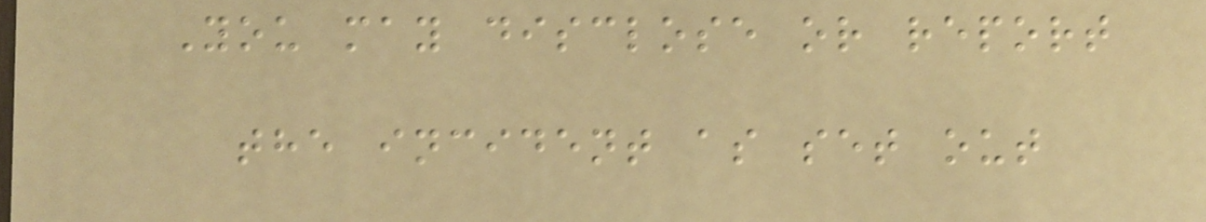You may disclose or report
the incident as set out
